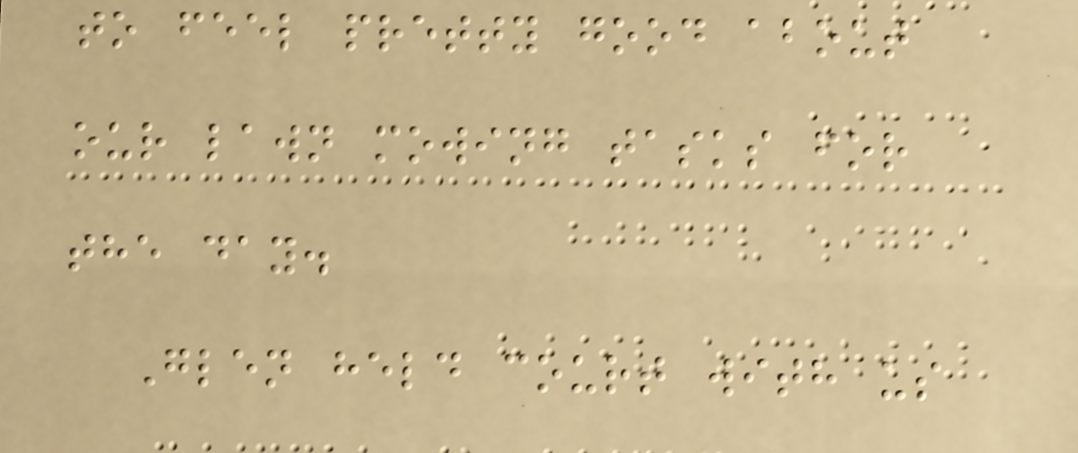to feel pretty good about
our lawn mowing tasks for
the day.
Glen held court with us
